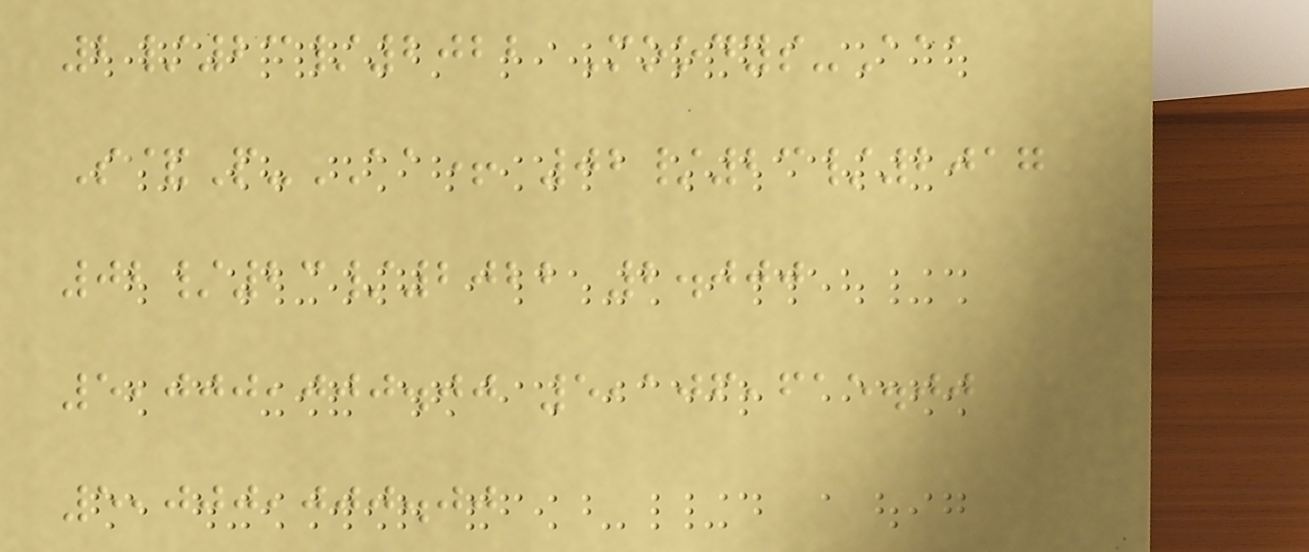2/23/2022 Moodys-Aaa
S&P-AA+ 02/23/2017
02/23/2022 2.000
5,000,000.00 5,106,615.00
5,000,000.00
